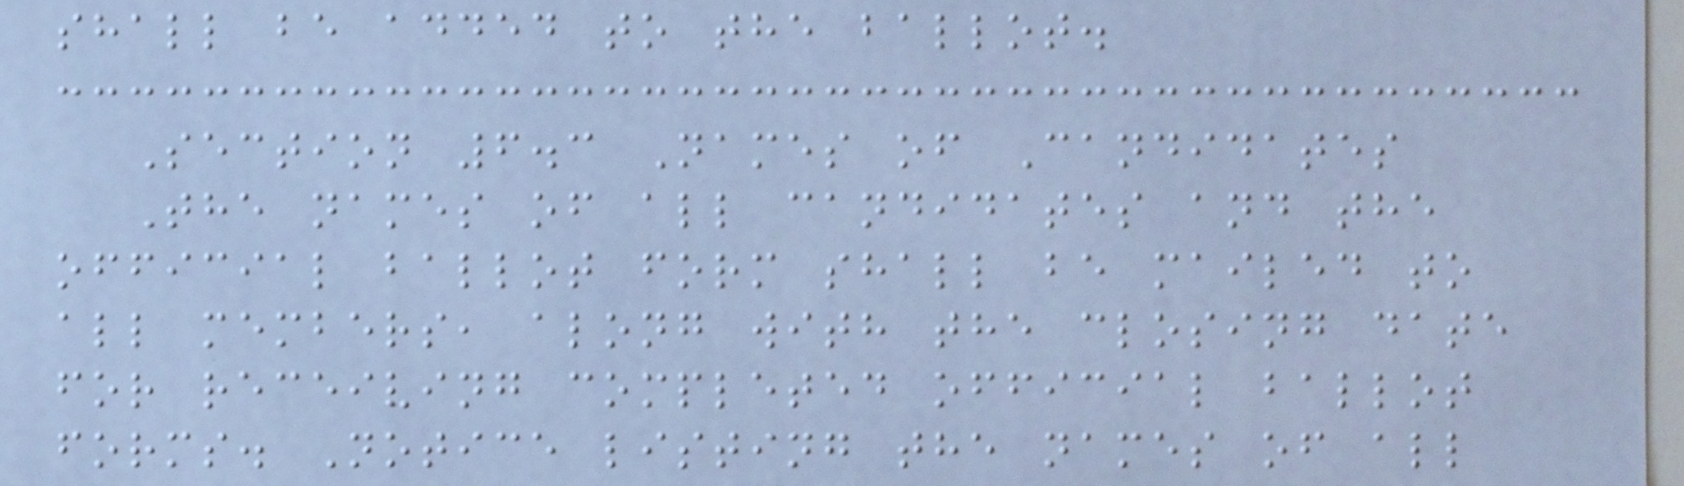shall be added to the ballot.
Section 6.3 Names of Candidates
The names of all candidates and the
official ballot form shall be mailed to
all members, along with the closing date
for receiving completed official ballot
forms. Notice listing the names of all
